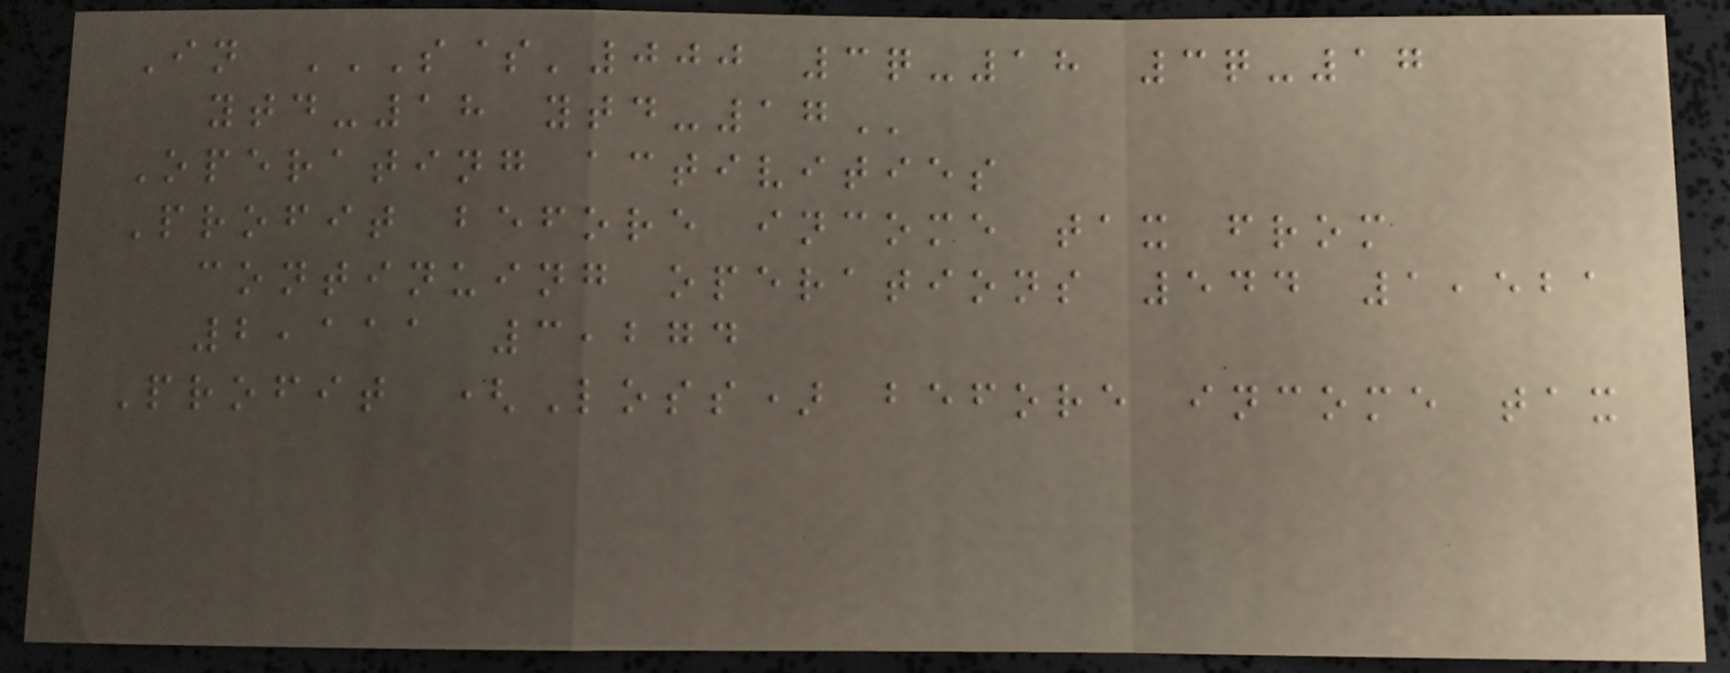In S$'000 3Q-18 3Q-17
YTD-18 YTD-17
Operating activities
Profit before income tax from
continuing operations 544 1,521
2,111 3,274
Profit (Loss) before income tax
